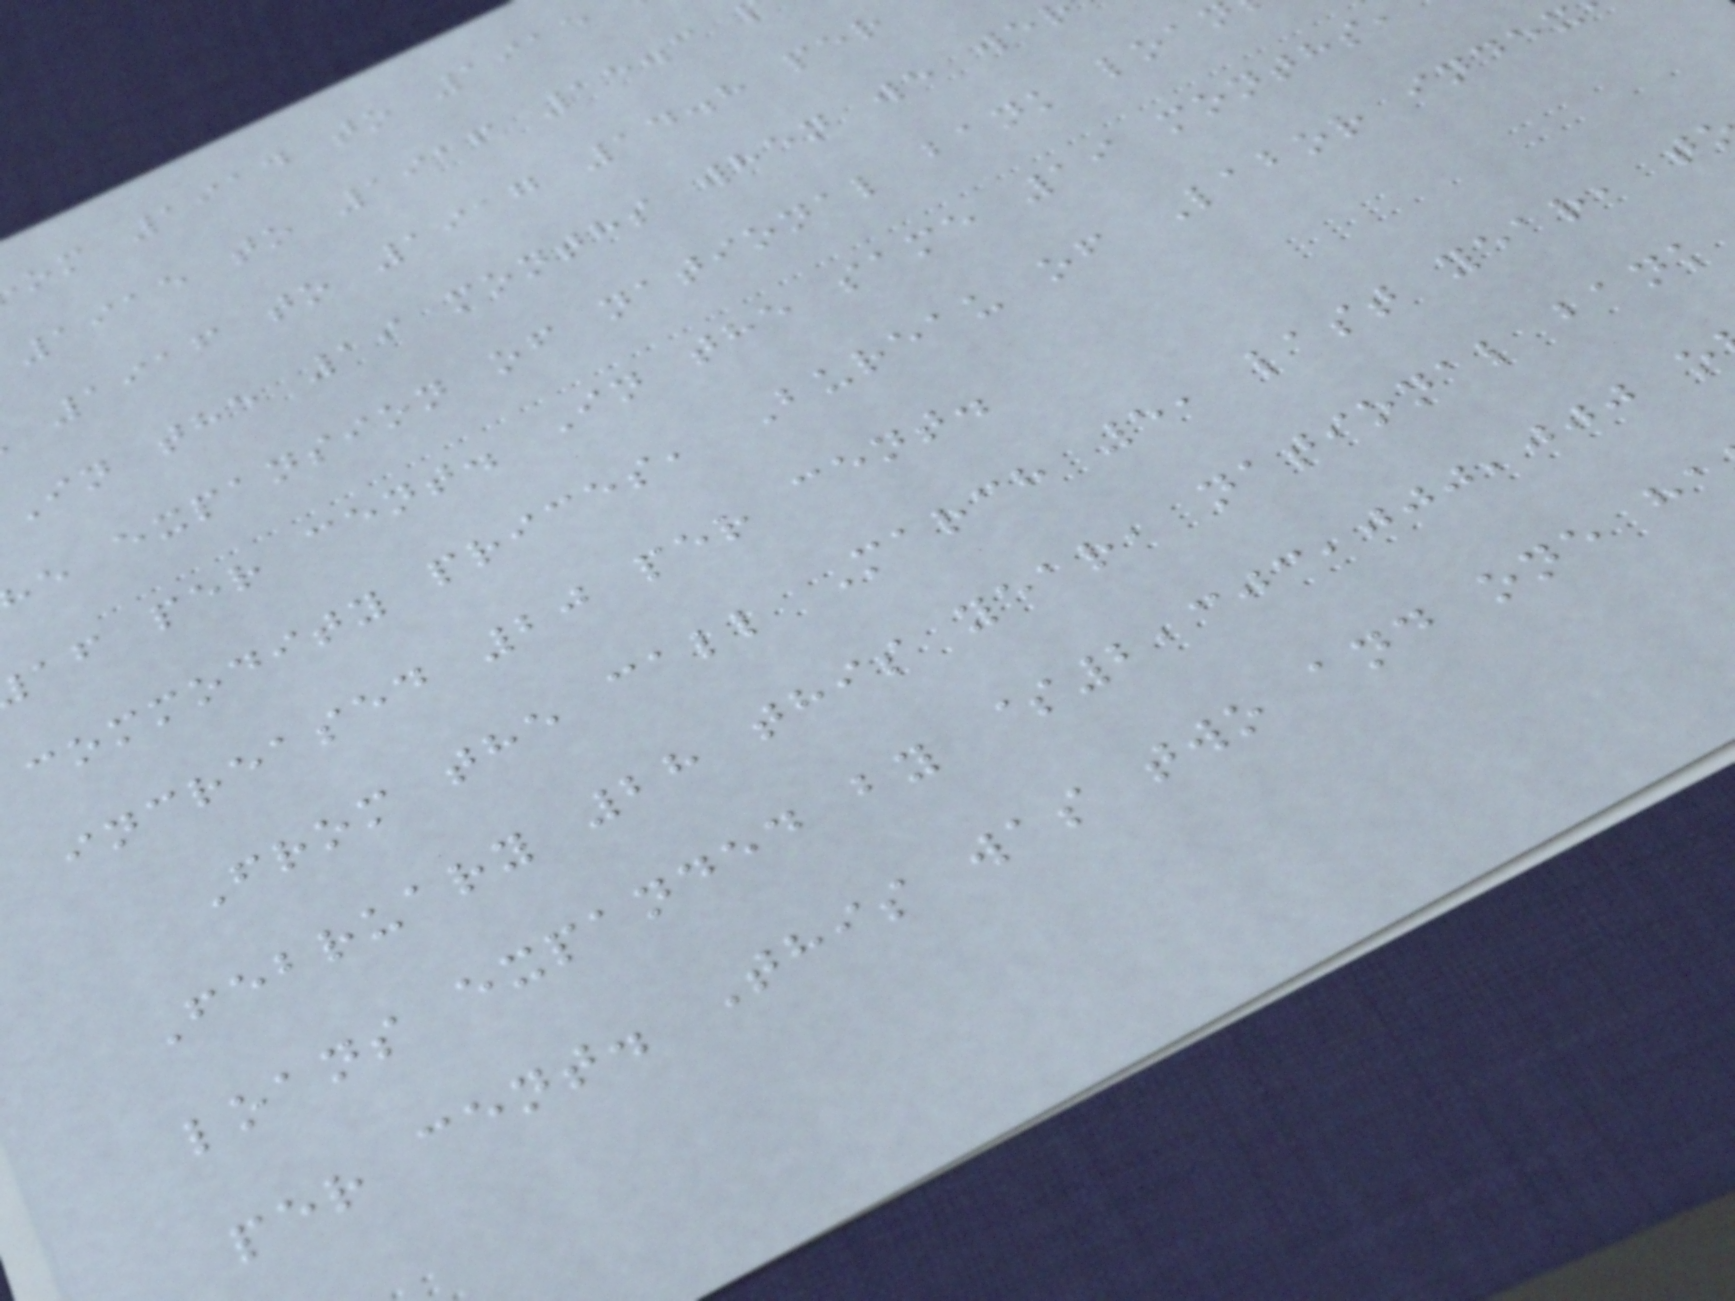om 1914 to 1915
1915 to 1916 15.3
1916 to 1917 14.8 per
In the 19 months when we we
e expansion of national bank loa
af per cent. In the same 19 months,
commodity prices, Bureau of Labor index
increased 20 per cent.
From the call March 5, last year, t
February 28 this year, national bank
loans expanded by $2,303,000,000 o
per cent. This was two and one ha
